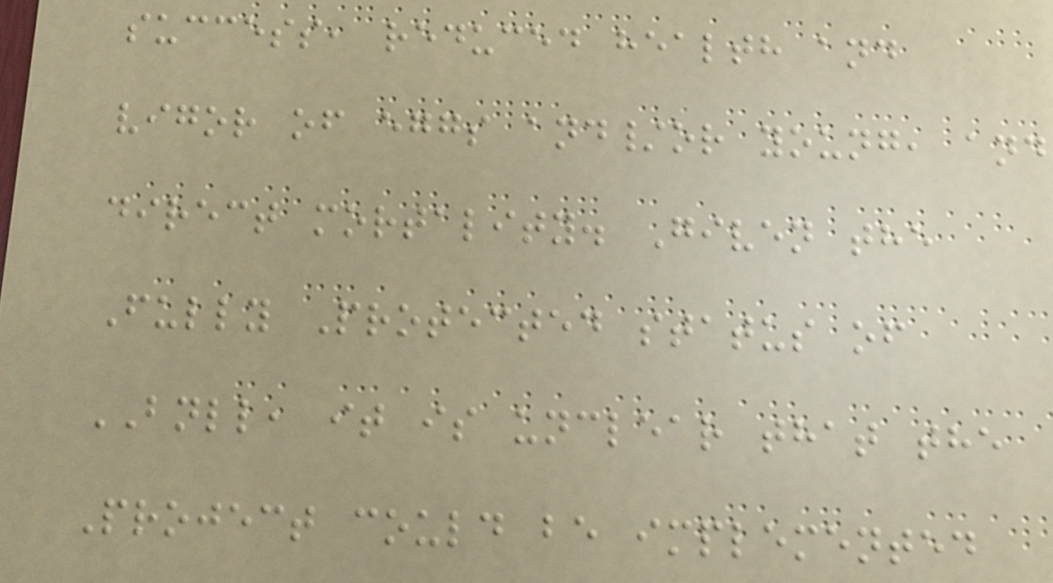success, reduced health and
vigor of eggs and/or young, and
direct mortality. Given the
Fully Protected status of
BNLL, it is unclear that the
Project could be implemented
